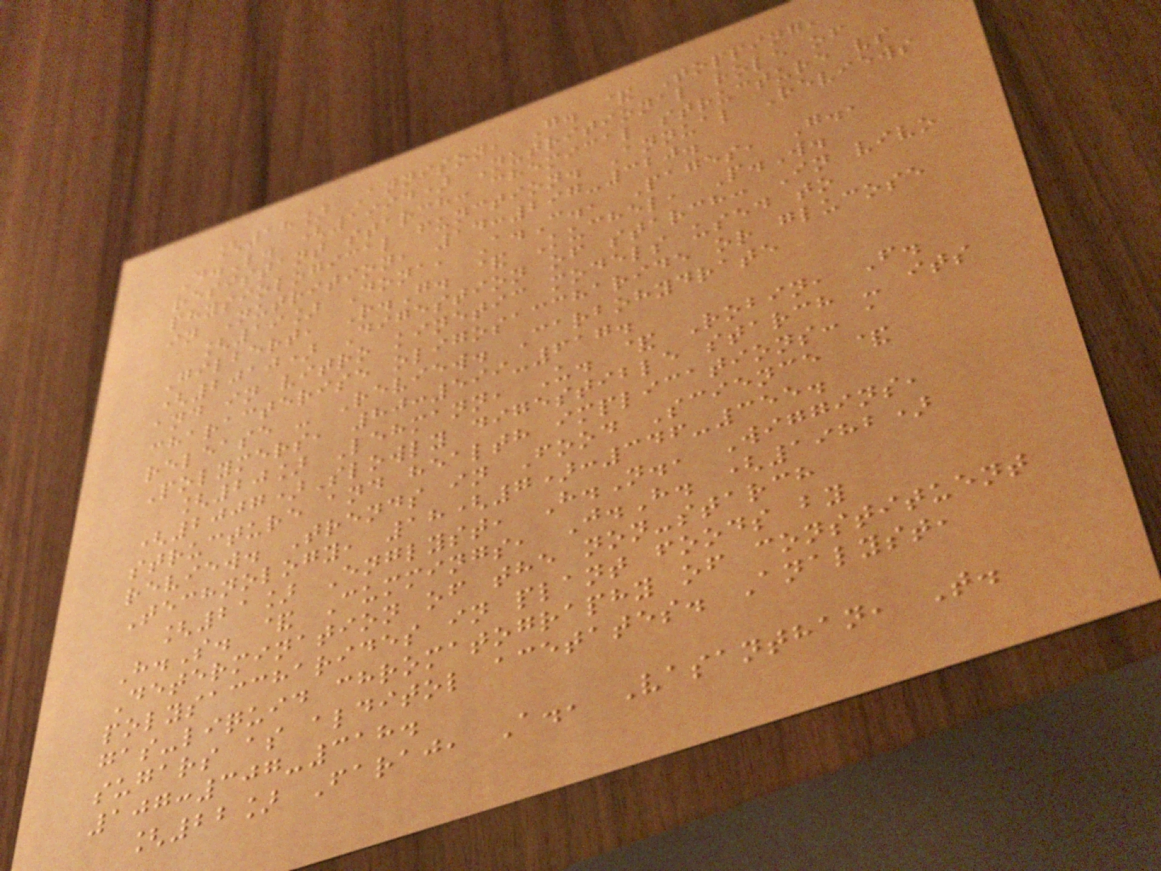[18] Annison, G. & Topping,
D.L. (1994) Nutritional role of
resistant starch: chemical structure vs
physiological function. Annual Reviews
in Nutrition, 14:297-320.
[19] Dona, A.C., Pages, G.,
Gilbert, R.G. & Kuchel, P.W.
(2010) Digestion of starch: In vivo
and in vitro kinetic models used to
characterise oligosaccharide or glucose
release - Review. Carbohydrate
Polymers, 80:599-617.
[20] Lehmann, U. & Robin, F.
(2007)Slowly digestible starch - its
structure and health implications: a
review. Trends in Food Science &
Technology, 18(7):346-355.
[21] Englyst, H.N., Wiggins,
H.S. & Cummings, J.H. (1982)
Determination of the non-starch
polysaccharides in plant foods by
gas-liquid chromatography of constituent
sugars as alditol acetates. Analyst,
107:307-318.
[22] Faraj, A., Vasanthan, T.
